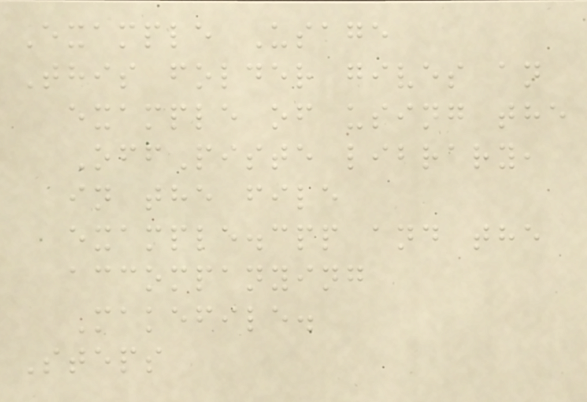Example Usage
This folder gives an
example of using the
OffPiste library,
in the file
example.cpp and the
accompanying
Makefile.
Steps
